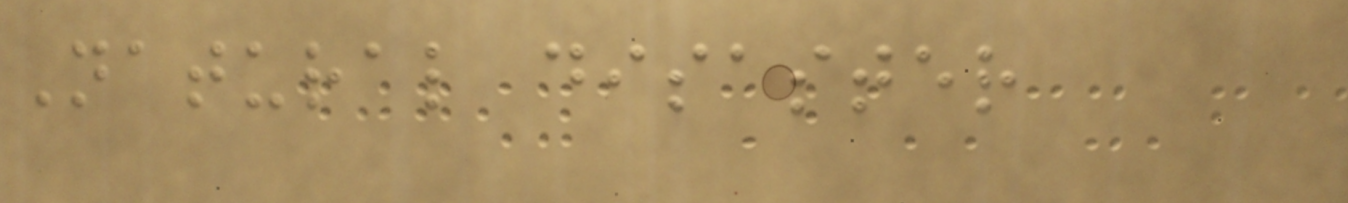Natural disaster
